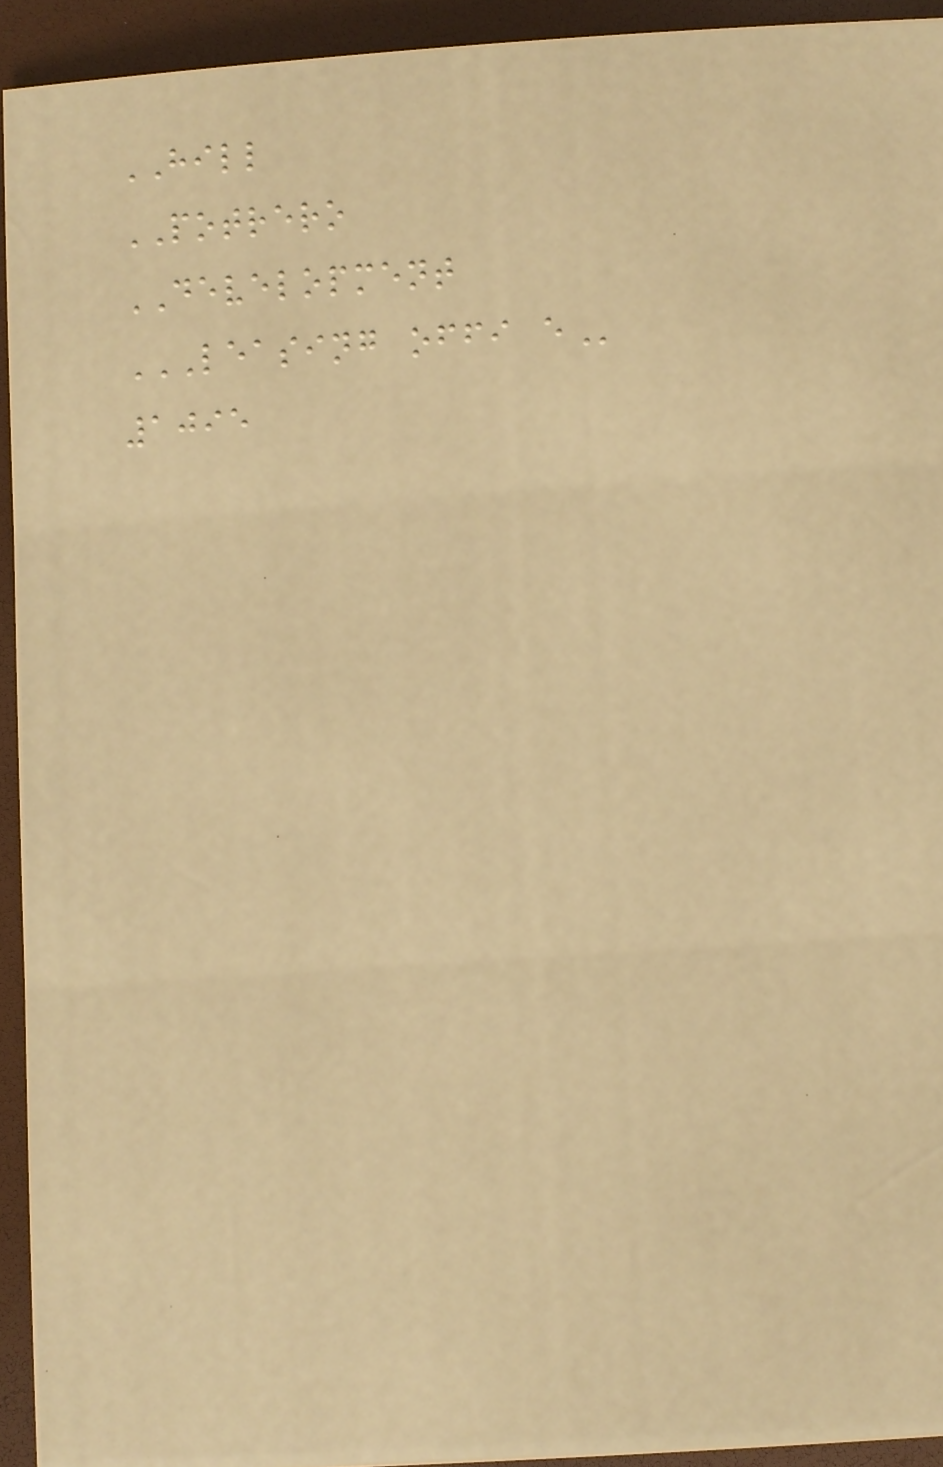HILL
POTRERO
DEVELOPMENT
LEASING OFFI E
1095
